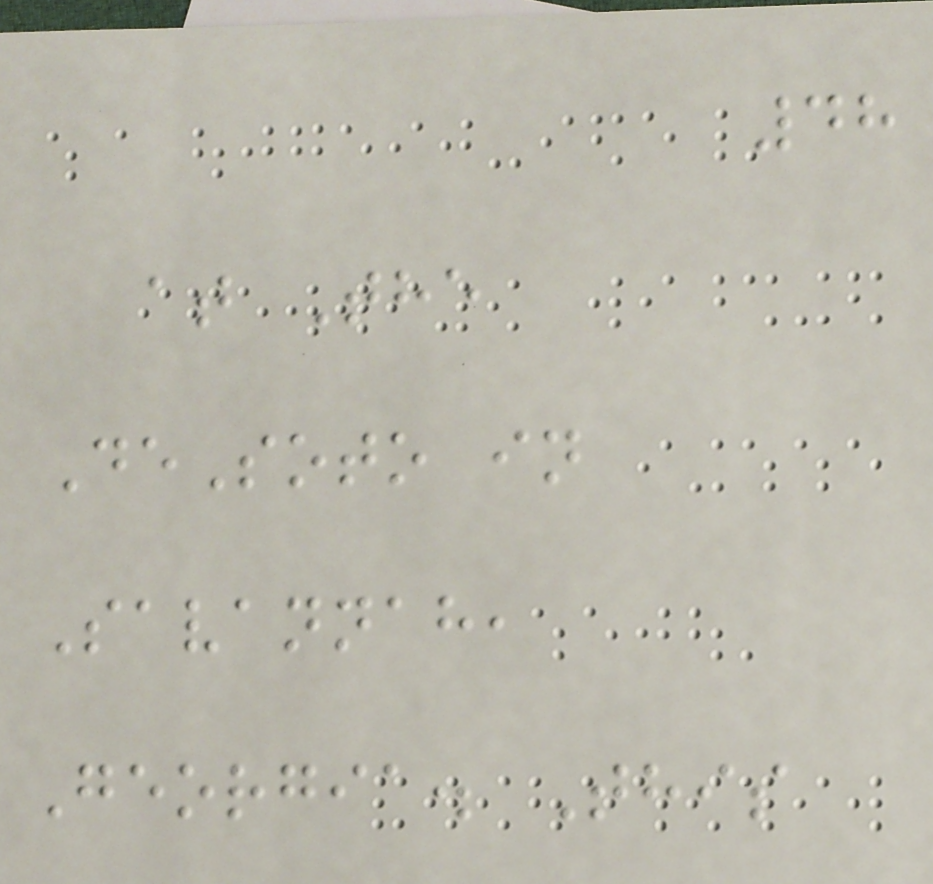48
at The
DeSoto in
Savannah,
Georgia. This
